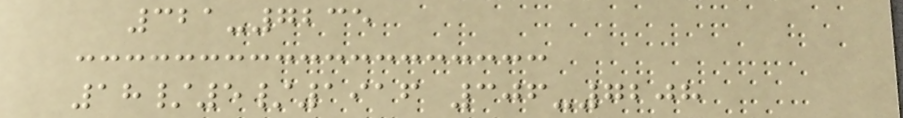321-7235
18/5/1916 306-7208
